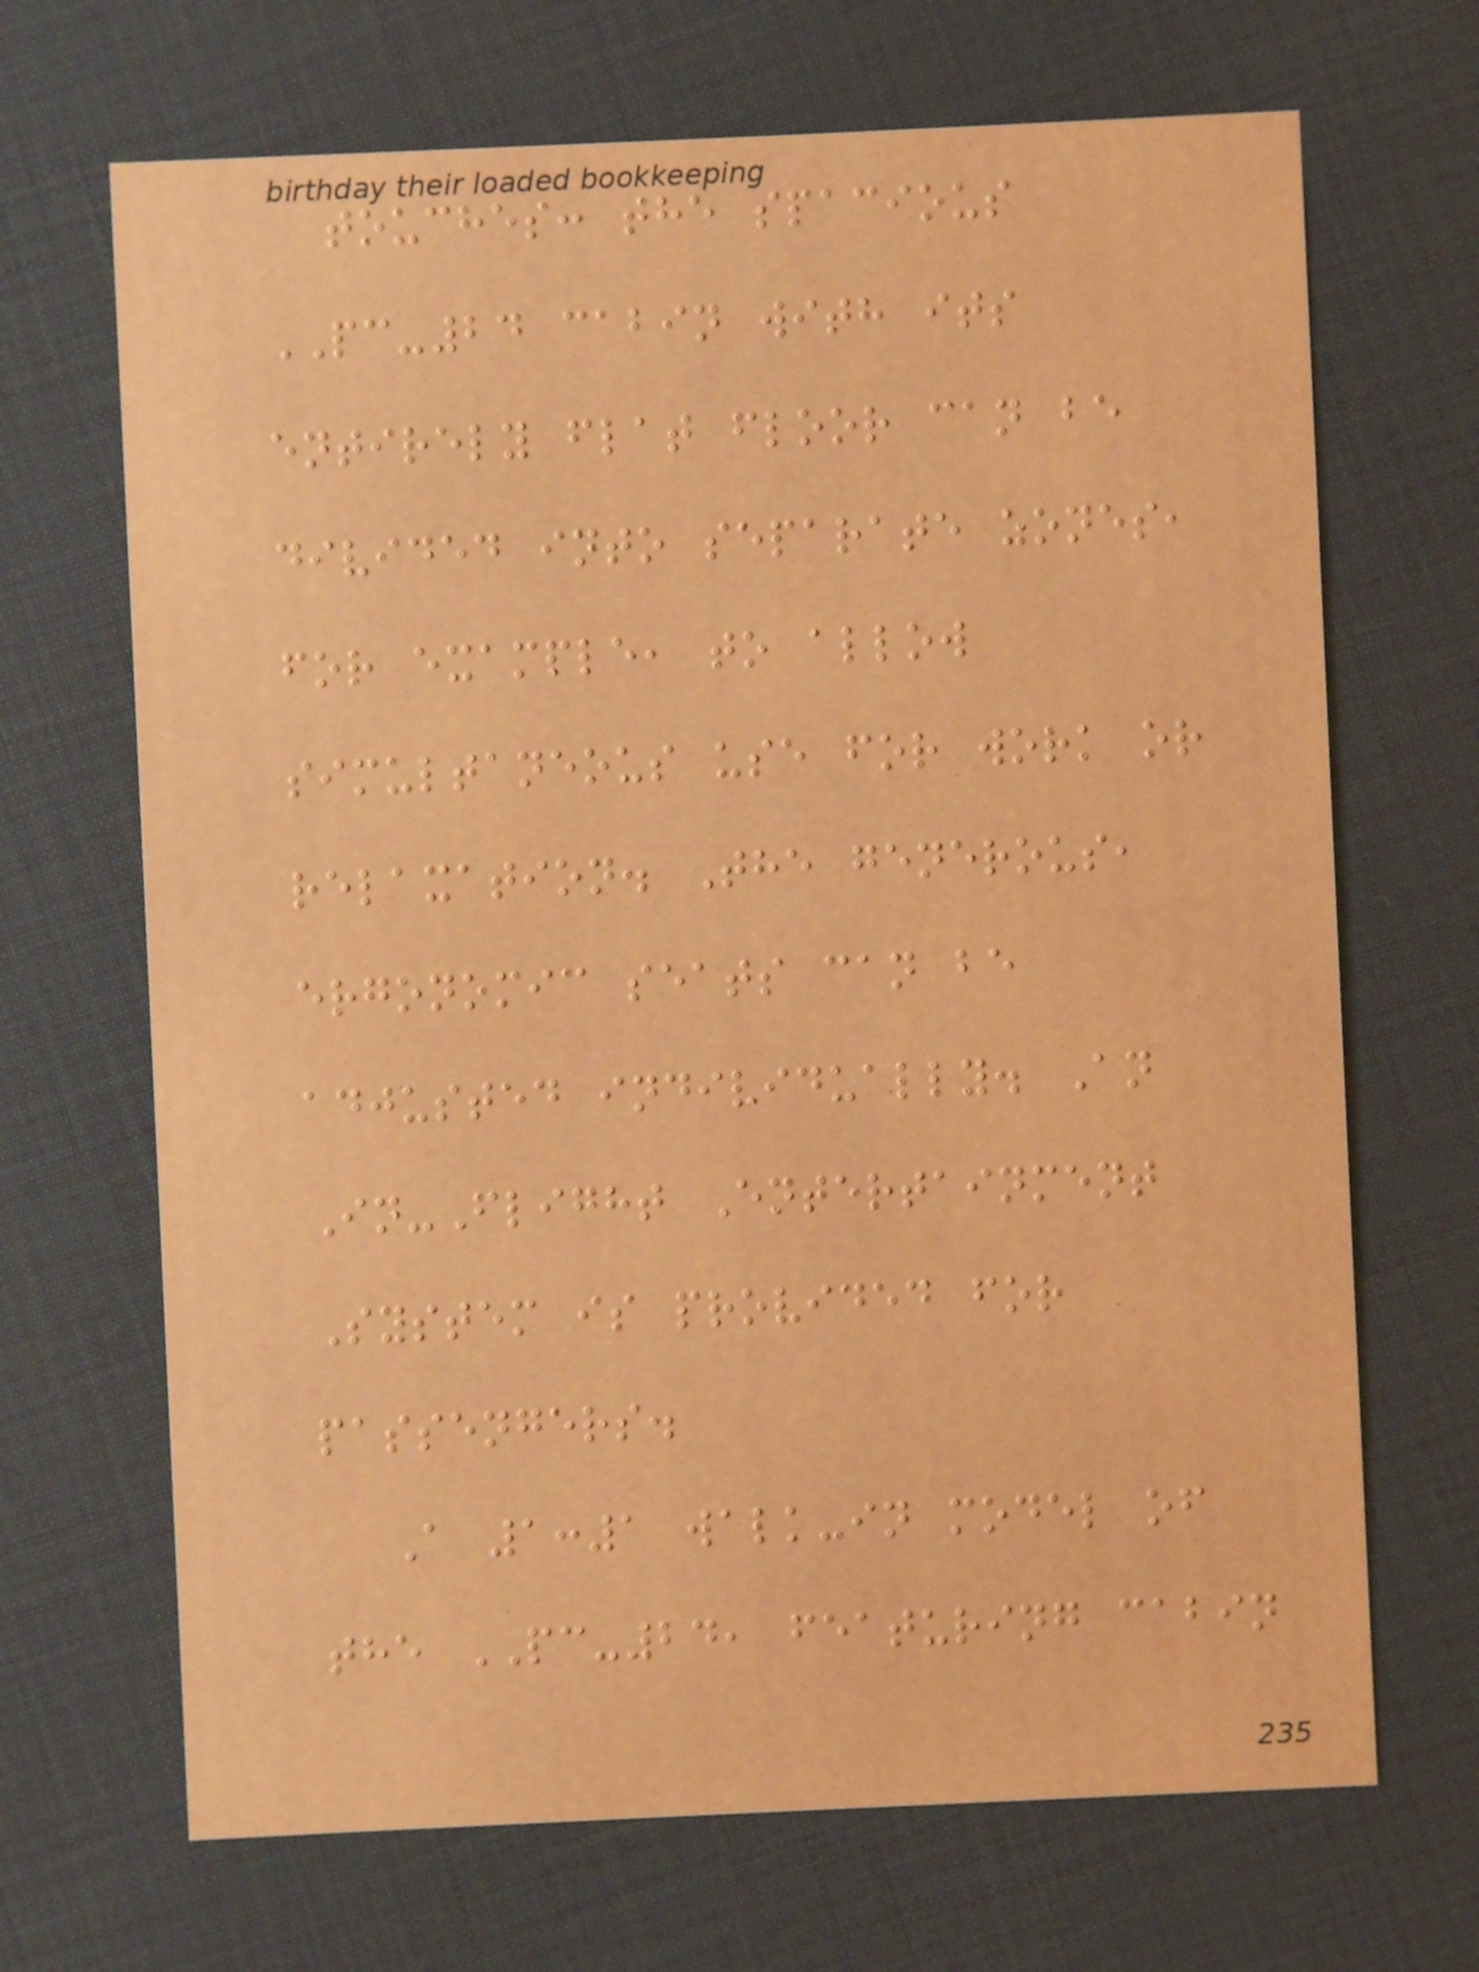touches: the spacious
PC-24 cabin with its
entirely flat floor can be
divided into separate zones,
for example, to allow
simultaneous use for work or
relaxation. The generous,
ergonomic seats can be
adjusted individually. An
In-Flight Entertainment
System is provided for
passengers.
A 1:1 walk-in model of
the PC-24, featuring cabin
